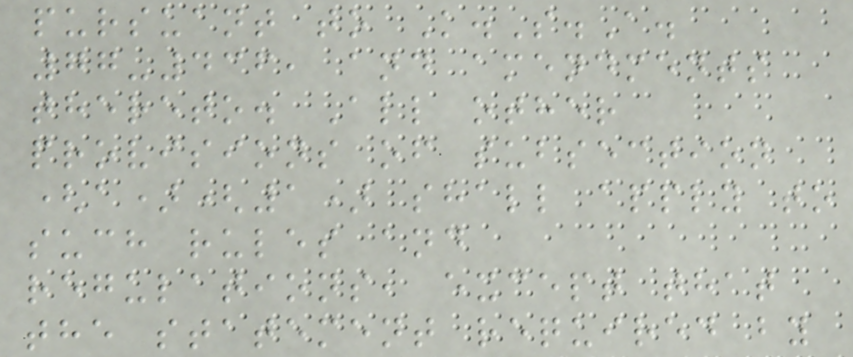pursuant to K.S.A.
77-436, and amendments
thereto. All other
provisions of subsection
(a)(1) shall apply to
such rules and
regulations, except that
the statement required by
